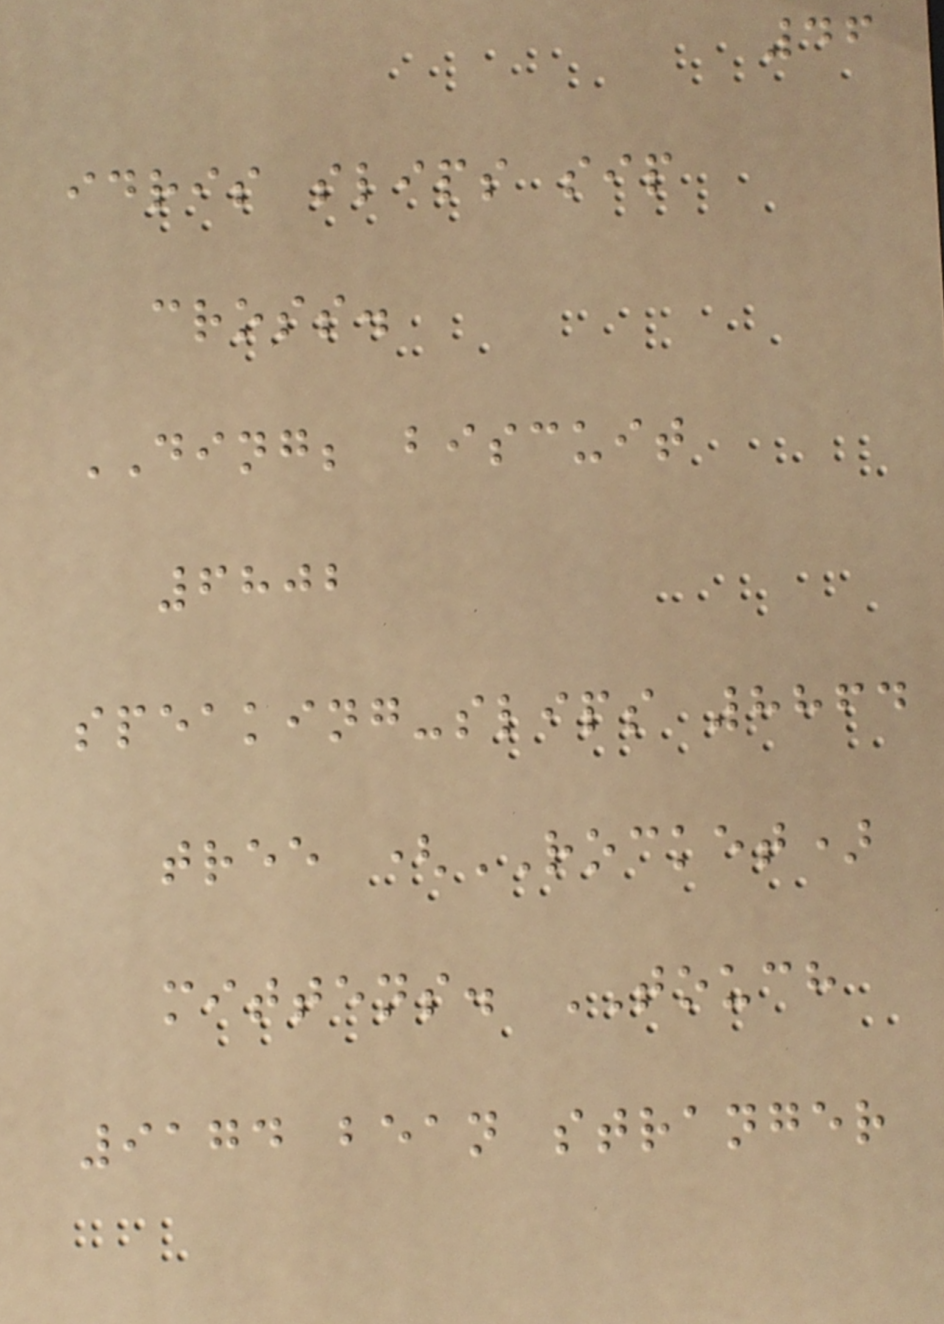46
idris slips sip
cross.
DING; biscuit
6802
speaking-slips 8864
tree (ROCKET)
mittens. TOUCH
9174 bean stranger
